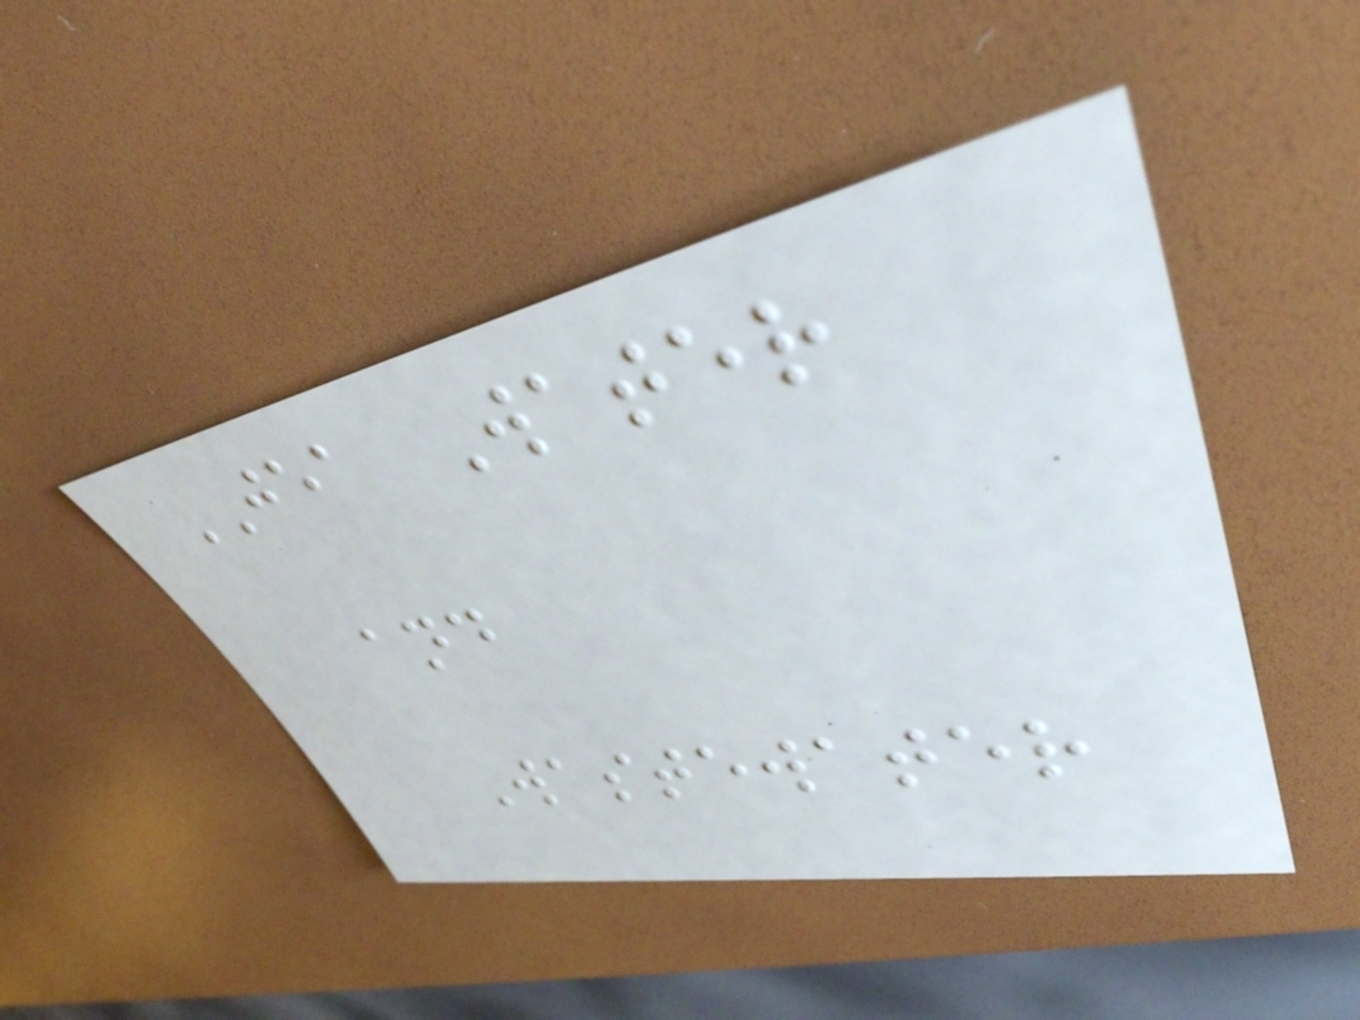JEA Water
and
Wastewater
